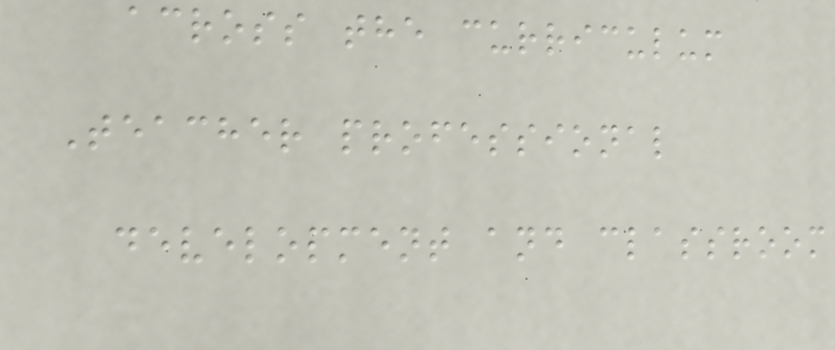across the curriculum
Teacher professional
development and classroom
